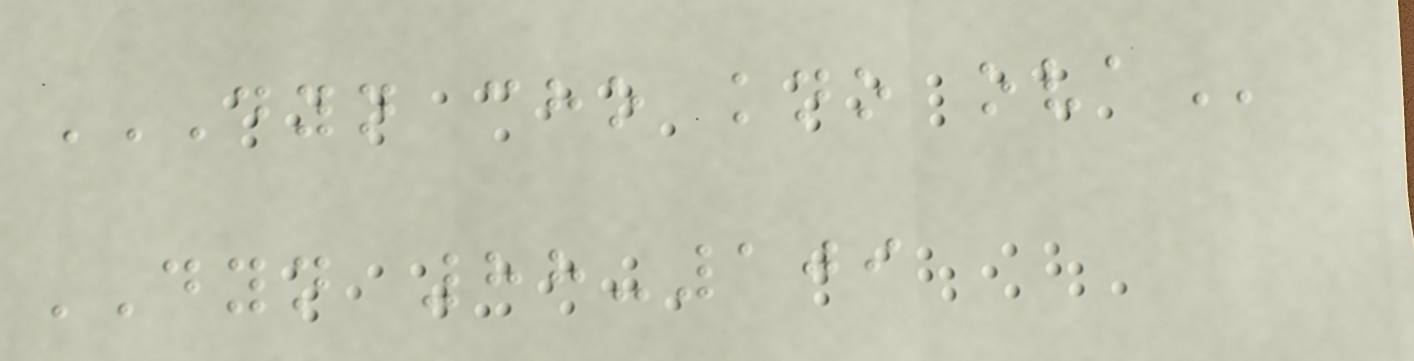DYN CHO KNO OVA
DYN 88-109
